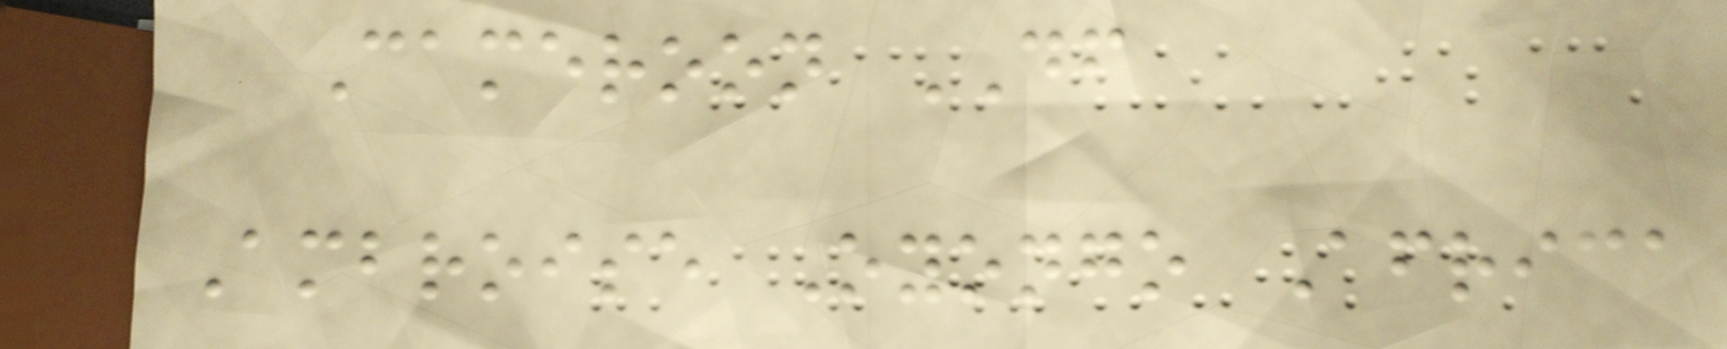Cameroon DF
Ambroise Oyongo Africa
